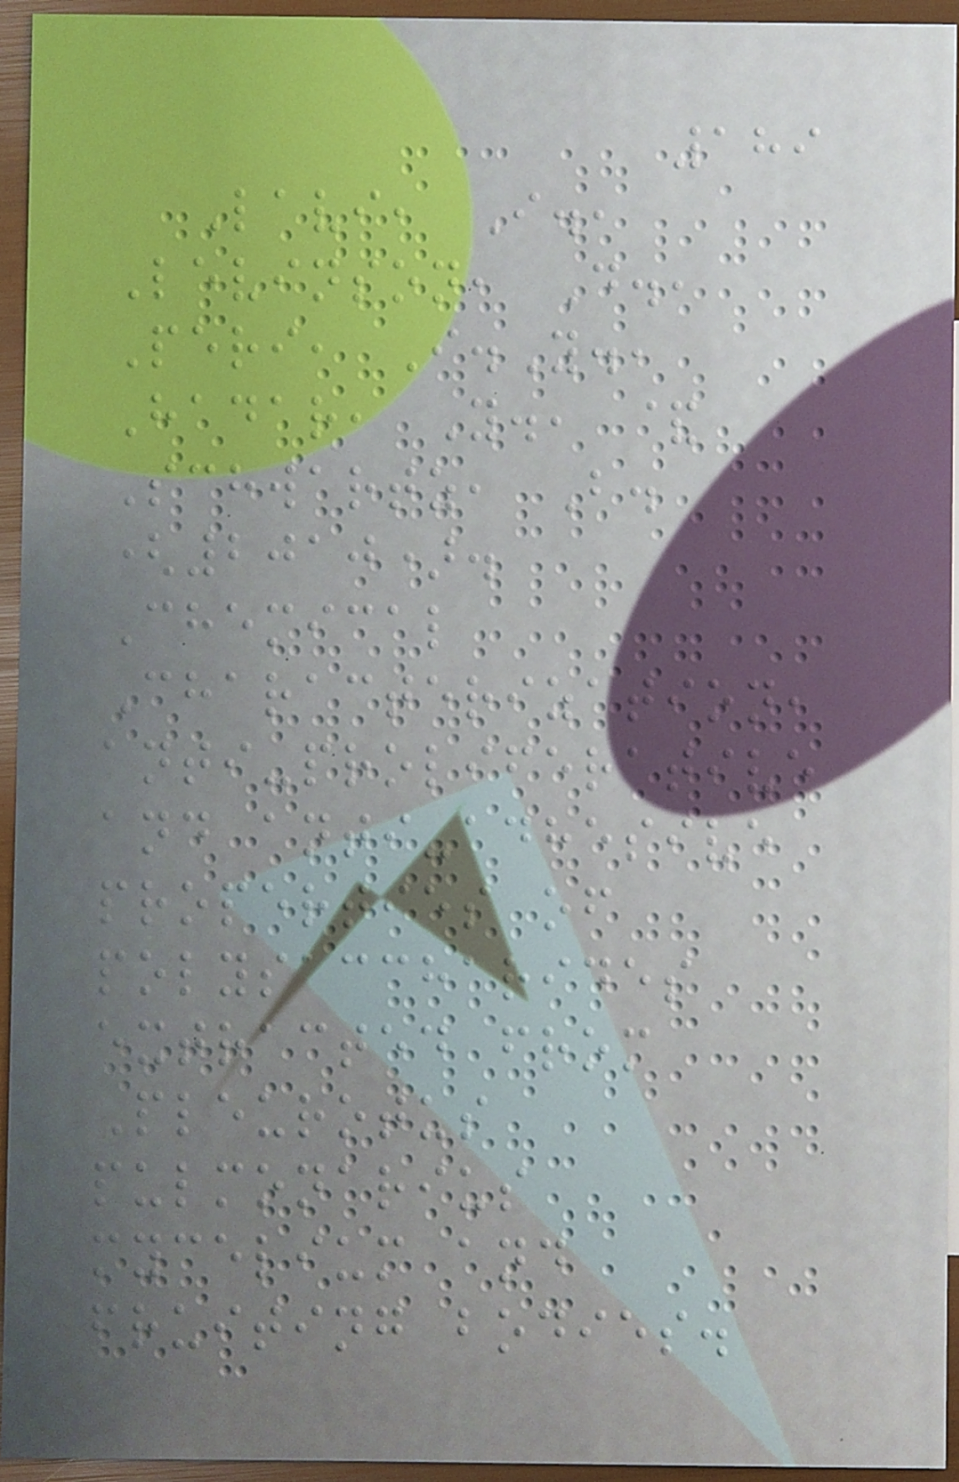189
Lavi, I.,
Levinson, D.,
Peri, I.Y.,
Hadar, Y., &
Schwartz, B.
(2010).
Chemical
Characterization,
anti-proliferative
and anti-adhesive
properties of
polysaccharides
extracted from
Pleurotus
pulmonarius
mycelium and
fruiting bodies.
